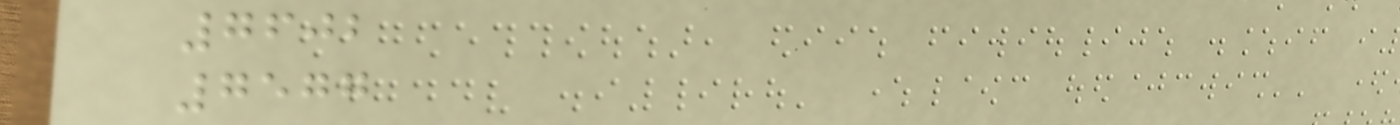7602
7577
